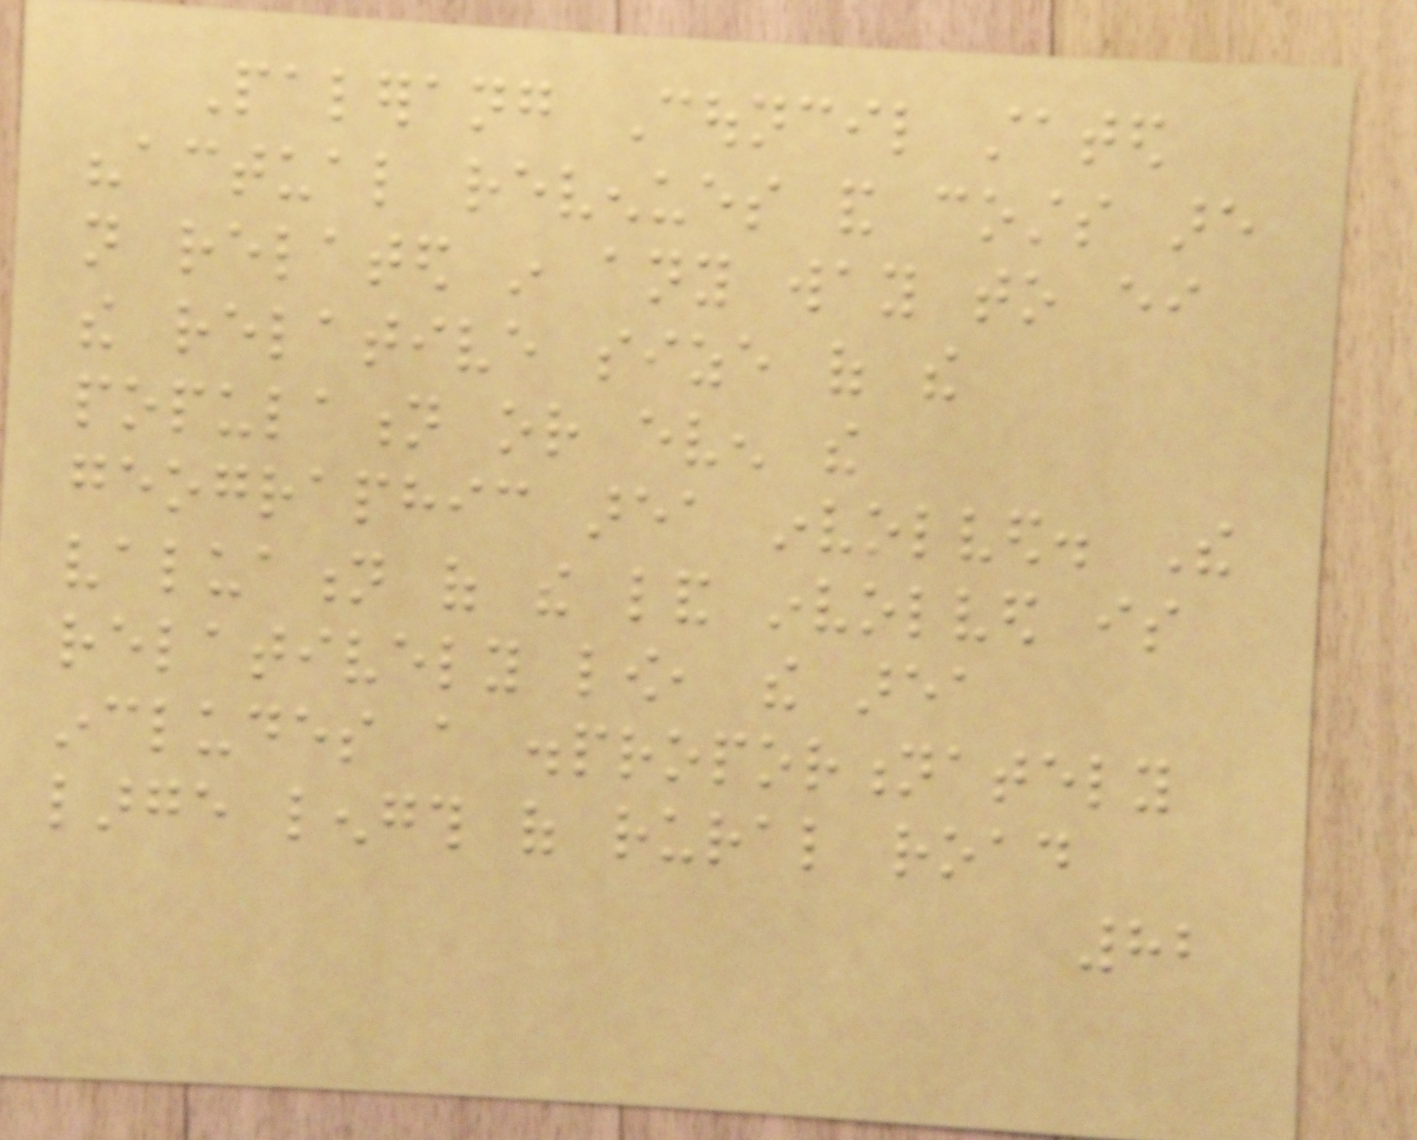Palerang Council stated
"actual revenues and costs are
not related in any way to either
the relative size of the
population or even the
geographic area involved. The
valuation of the land involved is
relatively low, the area
includes a disproportionately
large length of rural road
82
